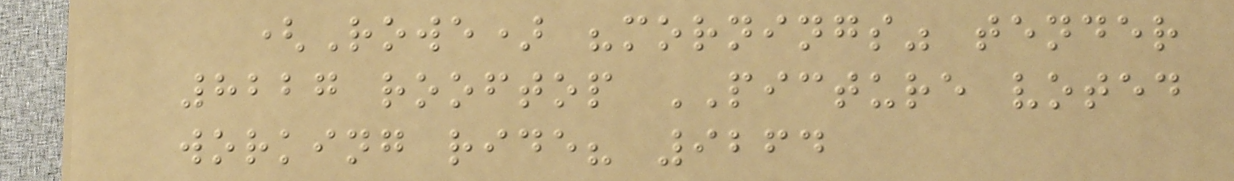(Rowe) "mornings" tender
8227 rooftop PICTURE voted
working ride? 9264
